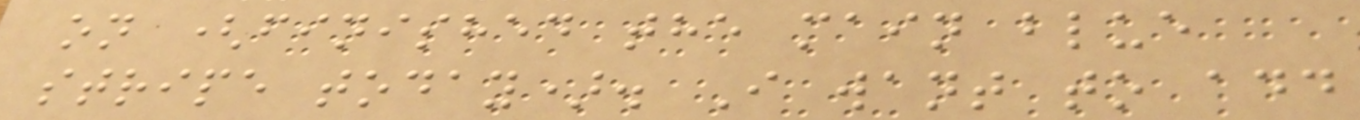on (finished the main blue
stripe today). I want to add
